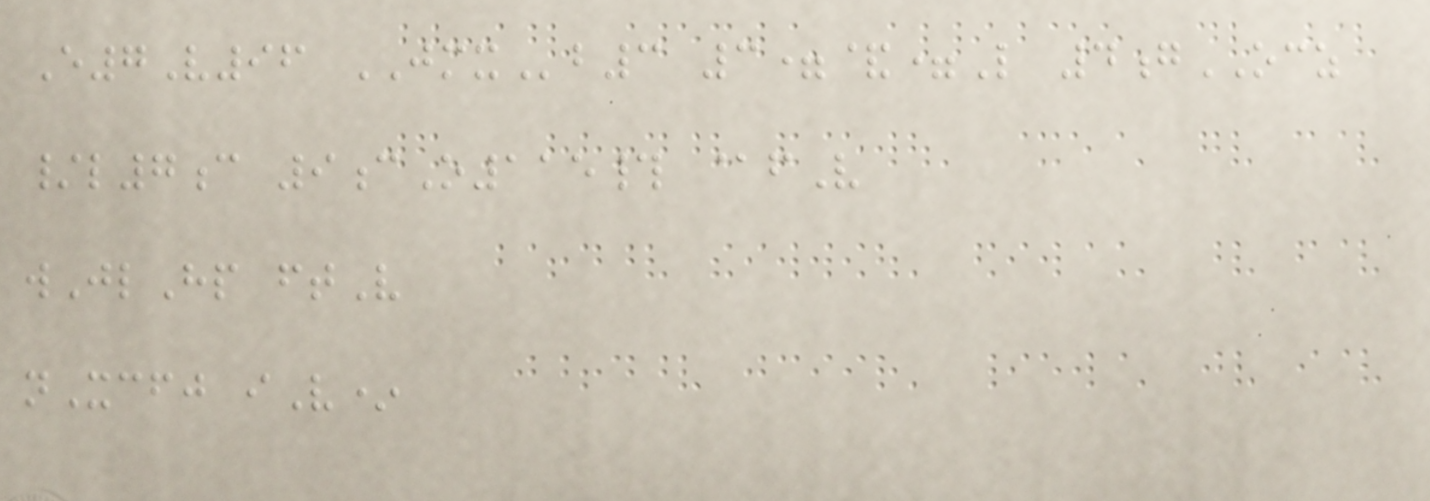E7V96 JMXb3 3=&=L 4gOCZ
/l7c 9cO115# @fV
wJlHp ftV
nXcfj iV*
